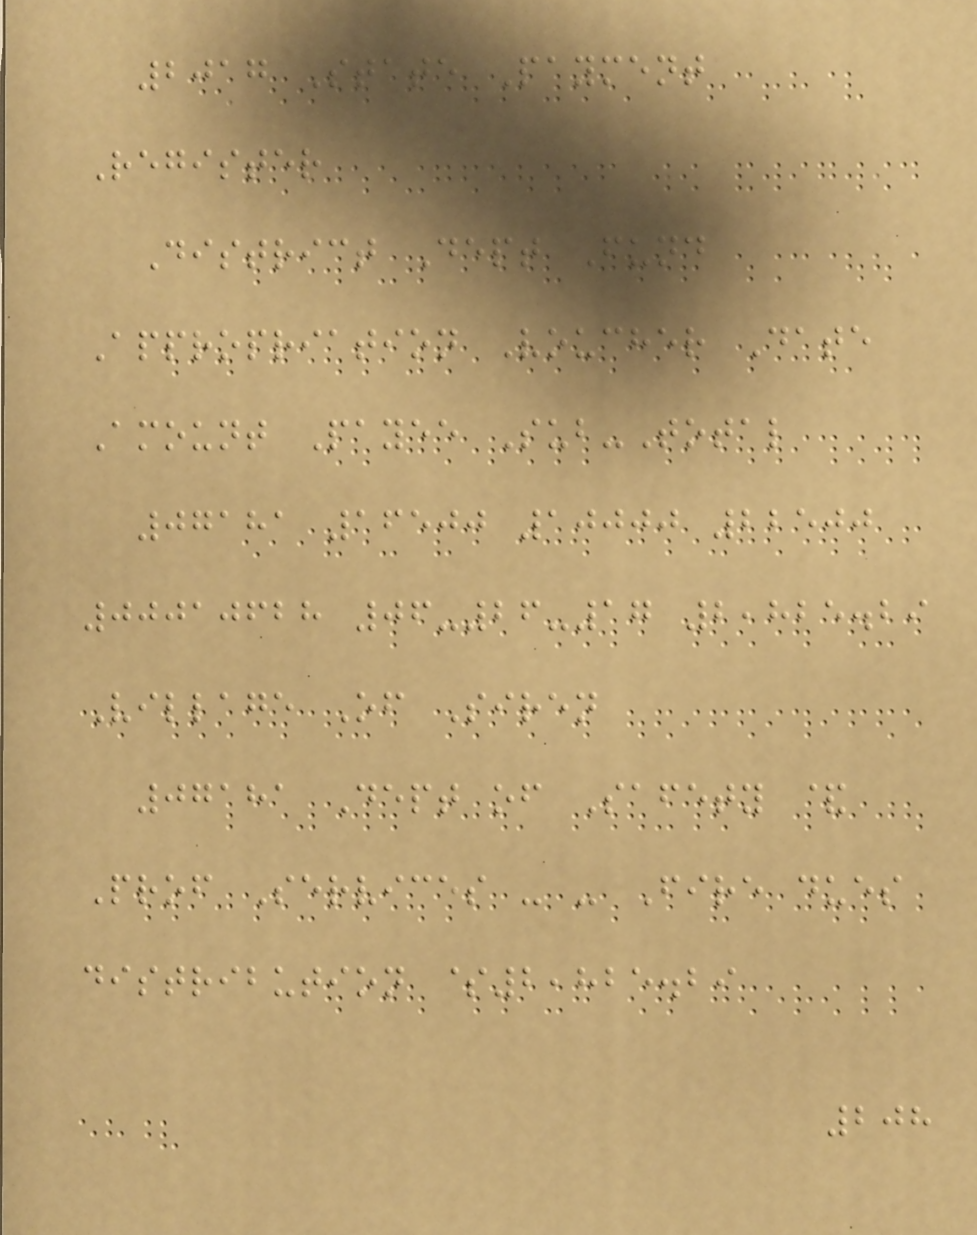2017 State Payment
Register
District Dept Fund
Appropriation Voucher Date
Amount Payee Sub-Total
07181 16500 10000 22500
00010628 06-26-17 2,825.29
Village Of Siren
07181 Dept of Safety &
Prof Services - - Fire dues
distribution $2,825.29
208
